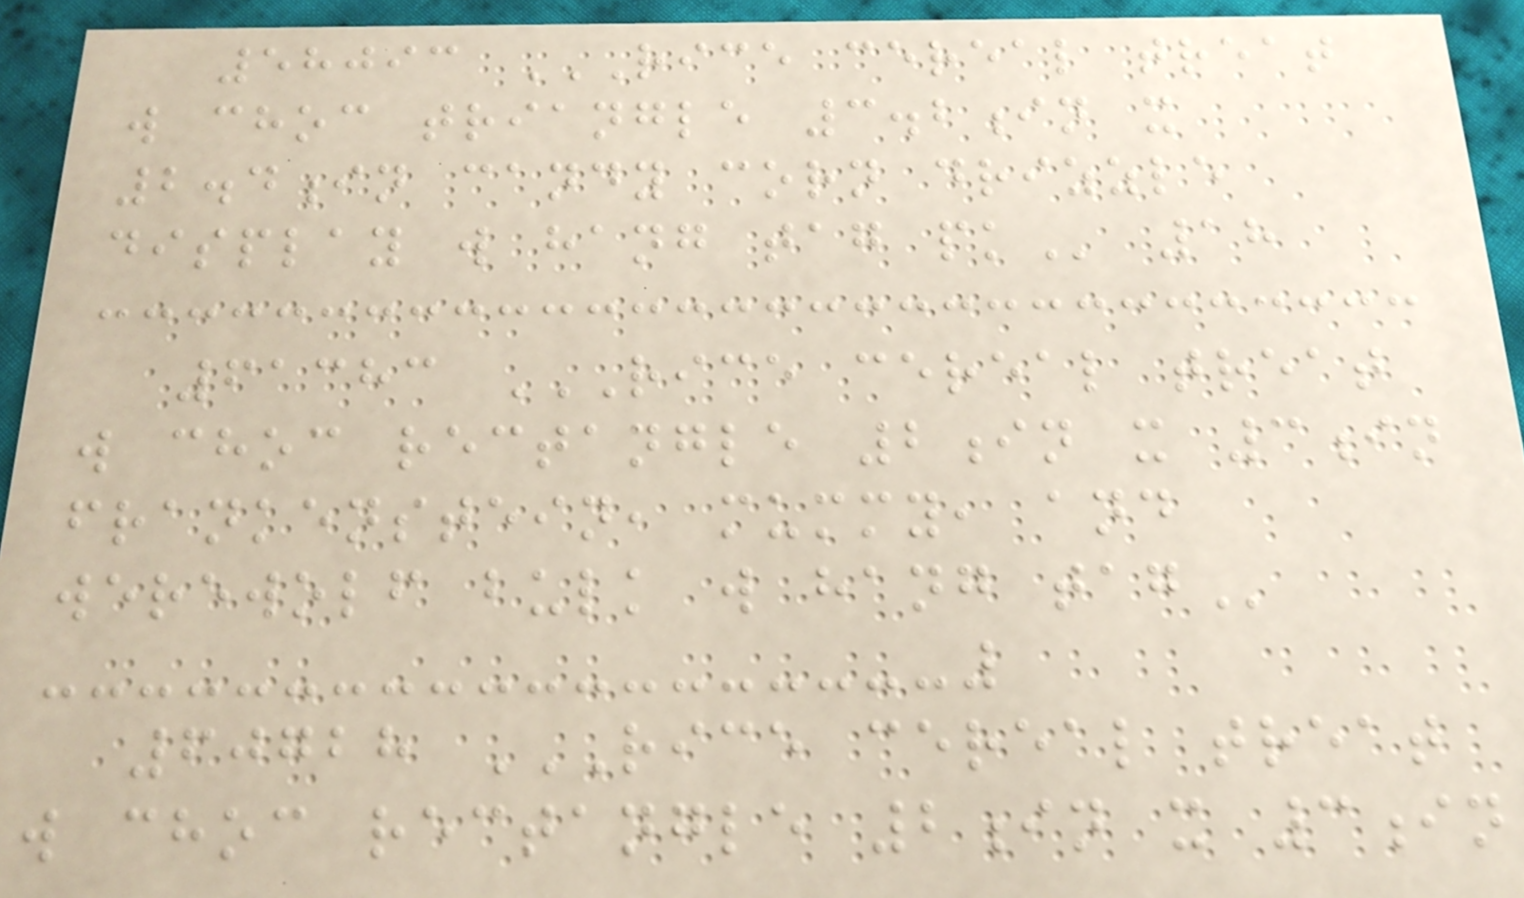58093 RICE CEREAL TREAT
W CHOC TRIANGLE 3.2IN X
2.4IN CANDY CORN DRIZZLE
DISPLAY W HANG TAG PK 18
61383 RICE CEREAL TREAT
W CHOC RECTANGLE 2IN X 3IN
FRANKENSTEIN, MUMMY, AND
WEREWOLF BULK W HANG TAG
60728 RICE CEREAL TREAT
W CHOC RECTANGLE 2IN X 3IN
